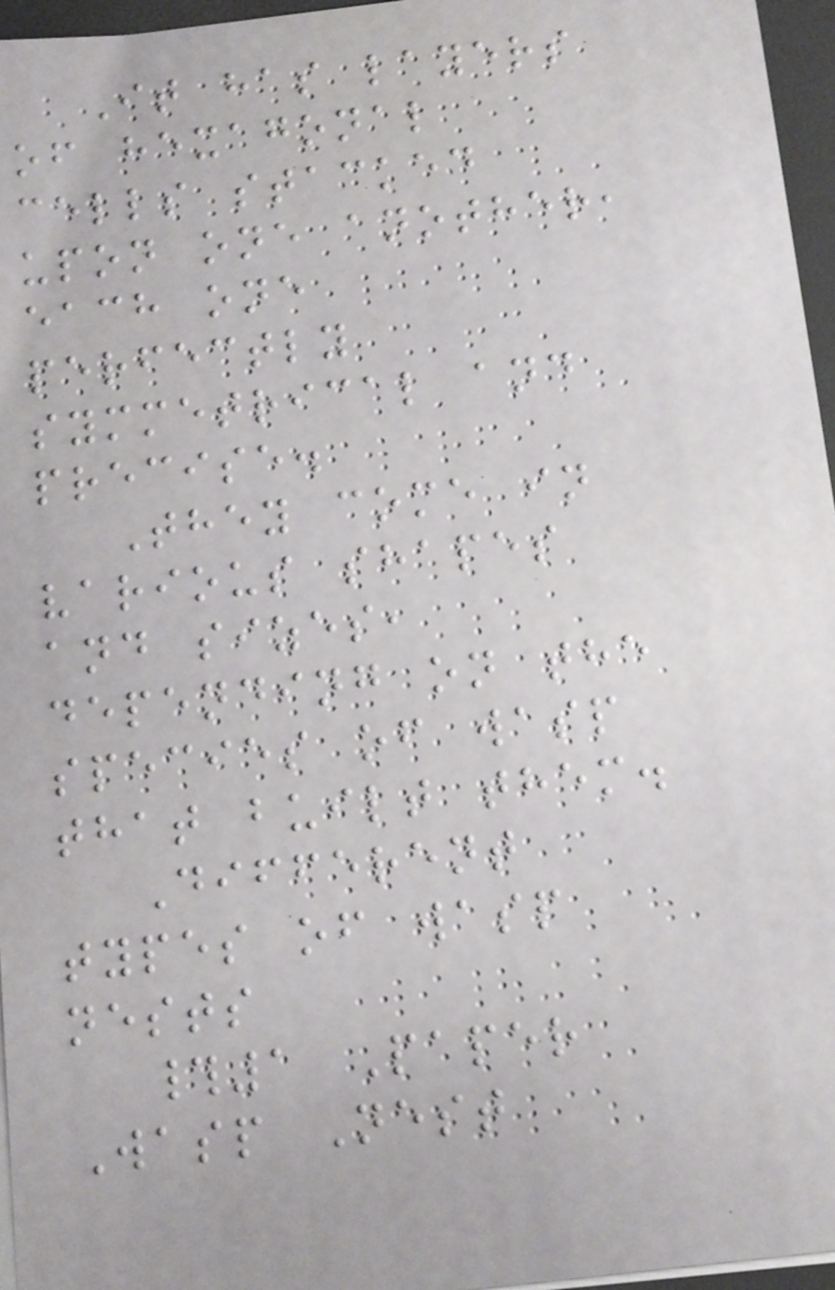It has layers
of hexagonal
cells stacked
upon one another,
each one
perfectly
symmetrical and
precise.
They come in
various shapes
and sizes,
depending on the
species of wasp
that built them.
Different
types of wasp
nests
#1 Paper
Wasp Nest
